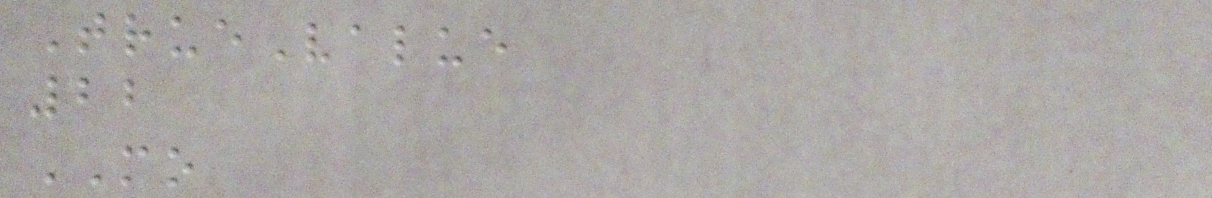TrueValue
22
MO
